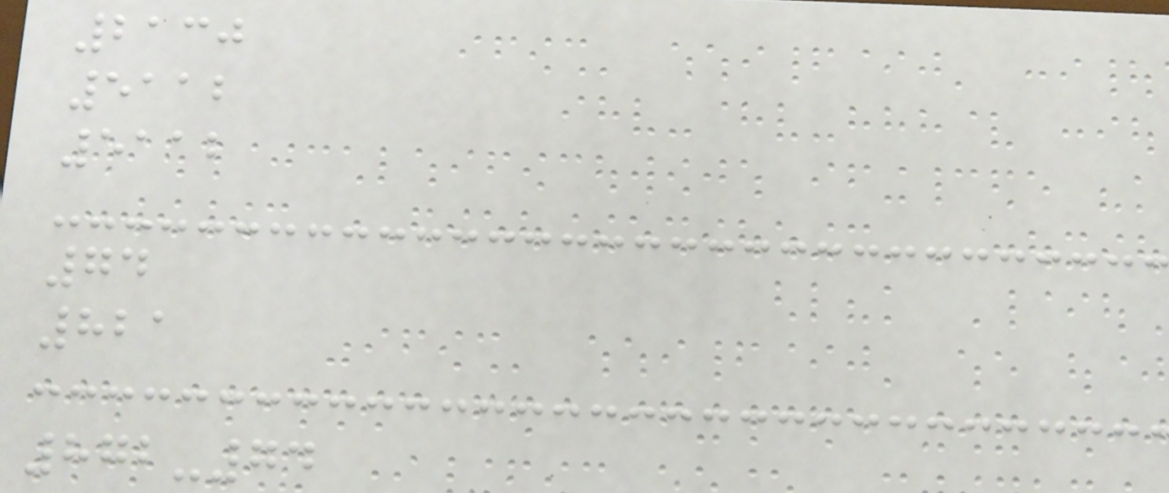2130
5112
5112
74
821
872-74
